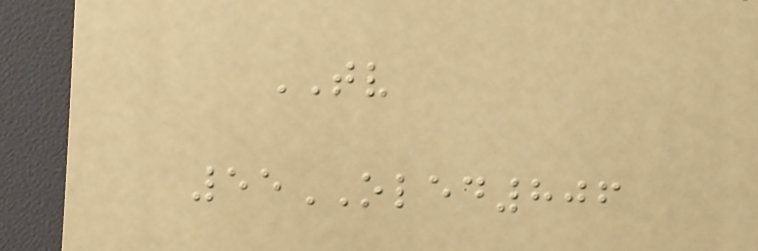TV
55OLED806
